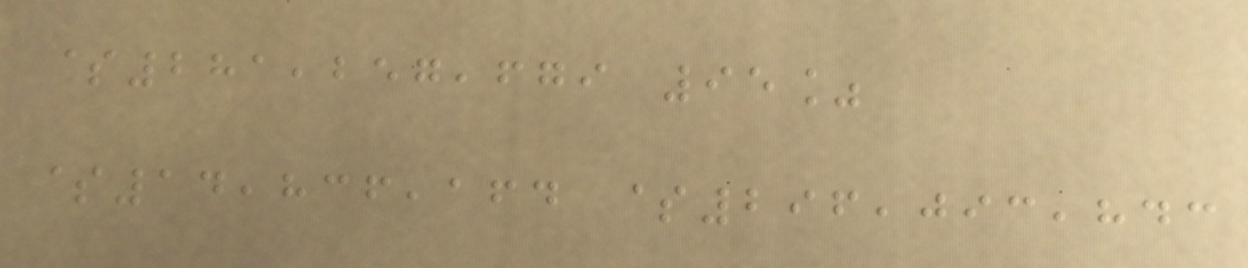$281,257,679 95%
$14,836,164 $296,093,843
